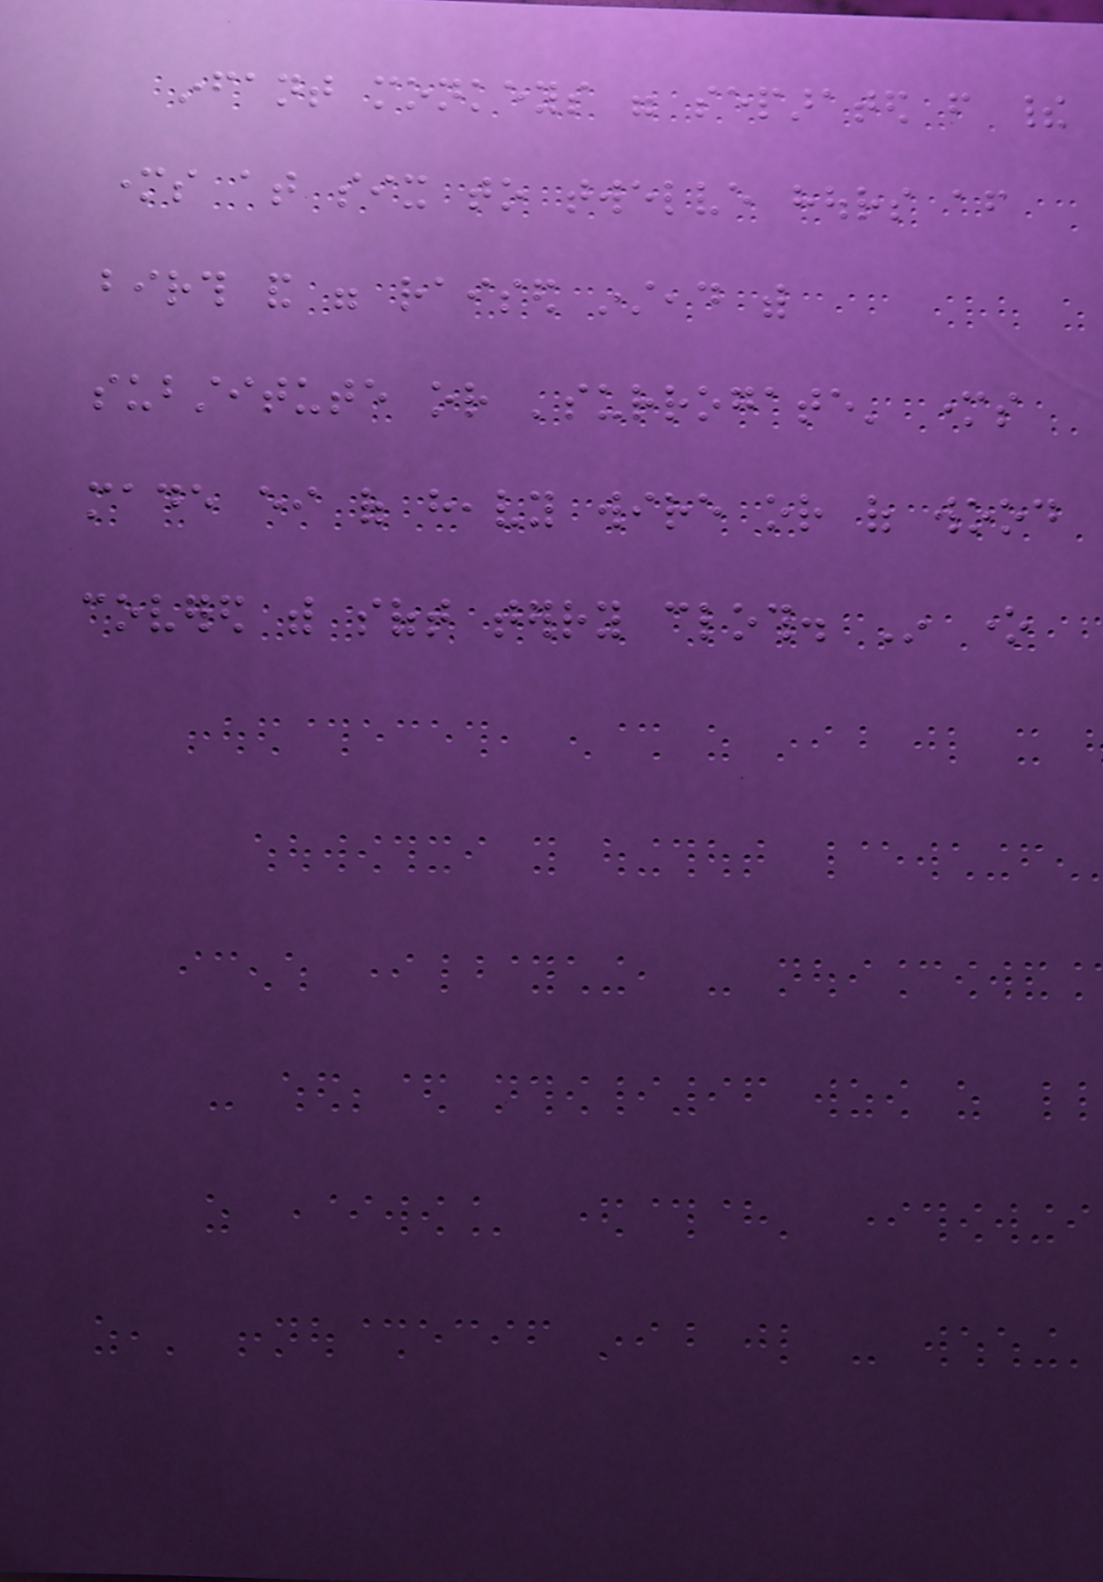infant monkeys were separated from their
mothers at six to twelve hours after
birth and were raised instead with
substitute or 'surrogate' mothers
made either of heavy wire or of wood
covered with soft terry cloth. In one
